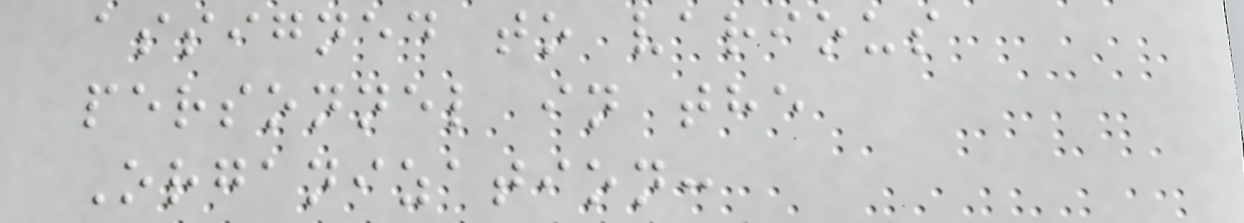assigned to various
personnel in the
Organization:
